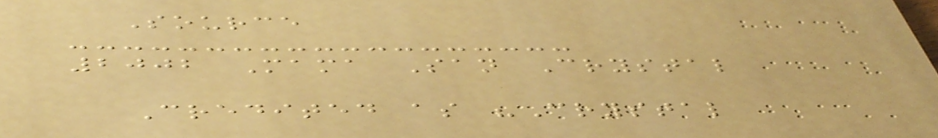Source
2002 Mama San Crystal
Credited as "Crystal
